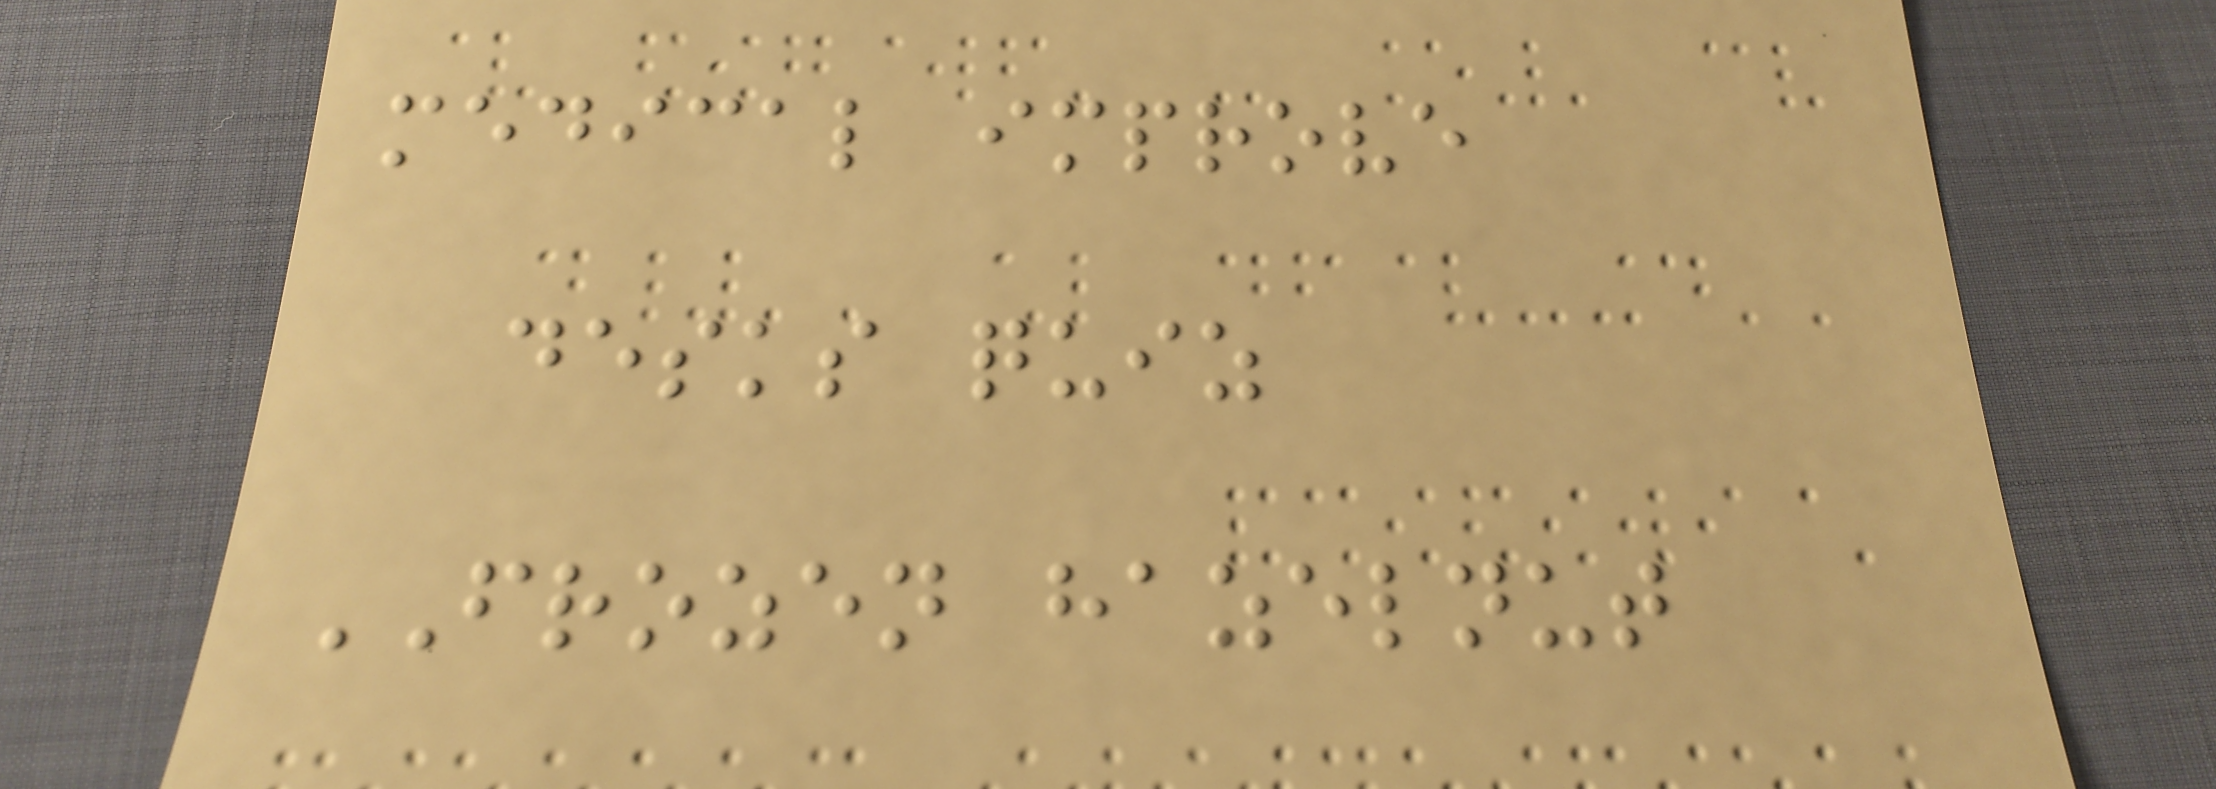medical improve
desks quiz
FROZEN hazelnut
